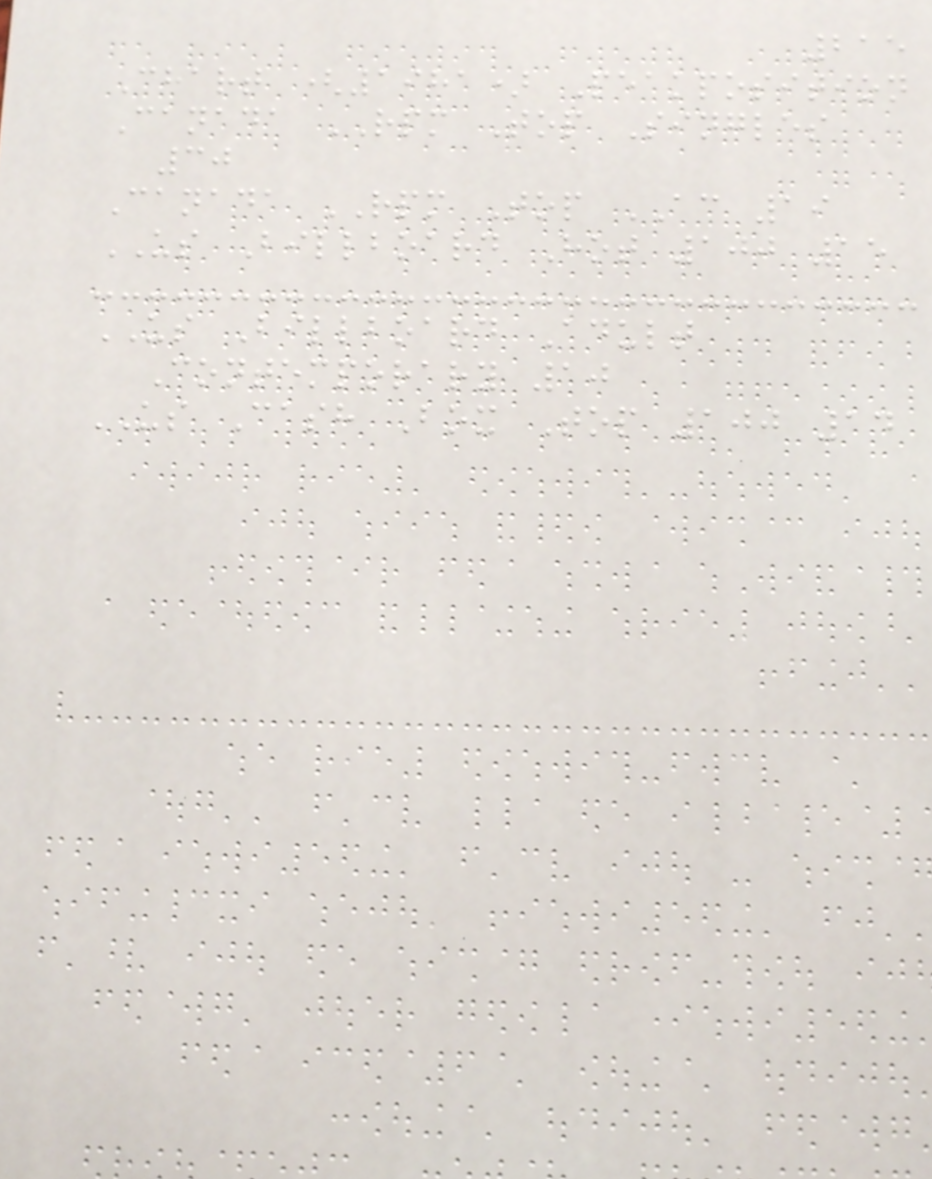215
Chart (1981) Peakposition
Canada RPM Top Singles
30
Canada RPM Top AC 19
US Billboard Hot 100 15
US Billboard Adult
Contemporary 10
US Cash Box Top 100 14
